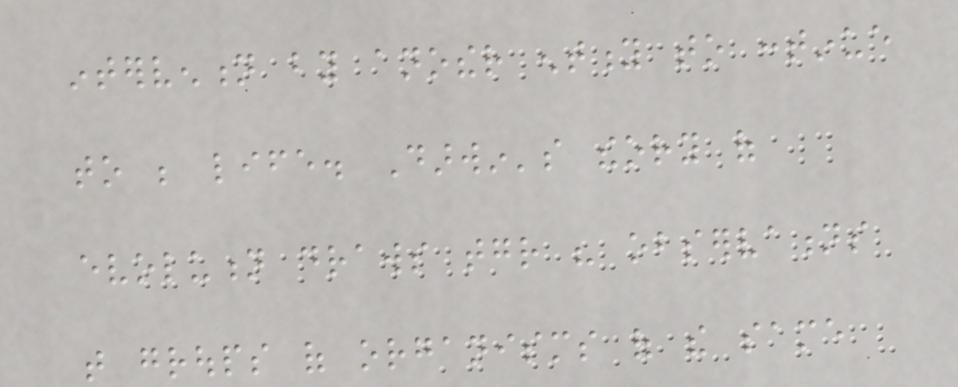intervention by another entity to continue
to be life. Darwin's theory of
evolution draws together his observations
that groups of organisms of the same
